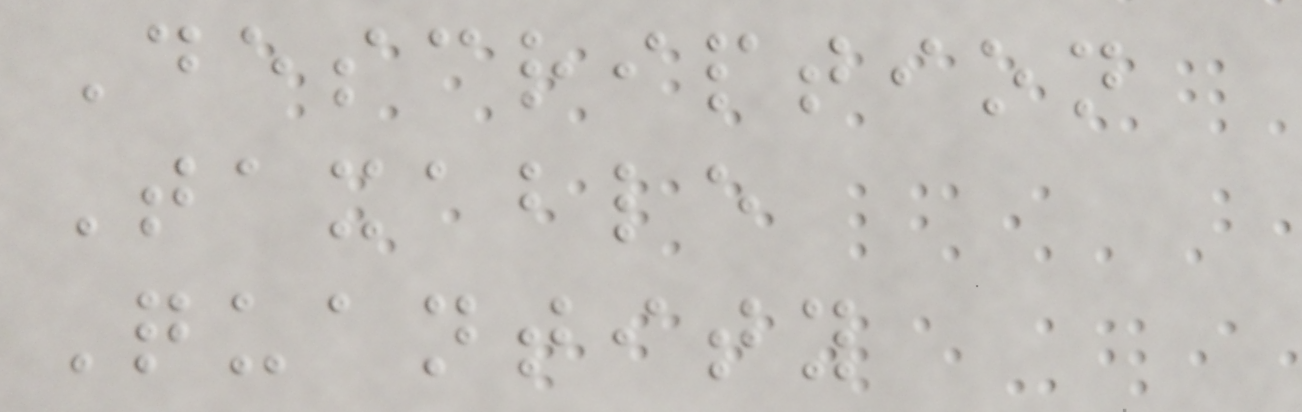Description
Taxable
Quantity
